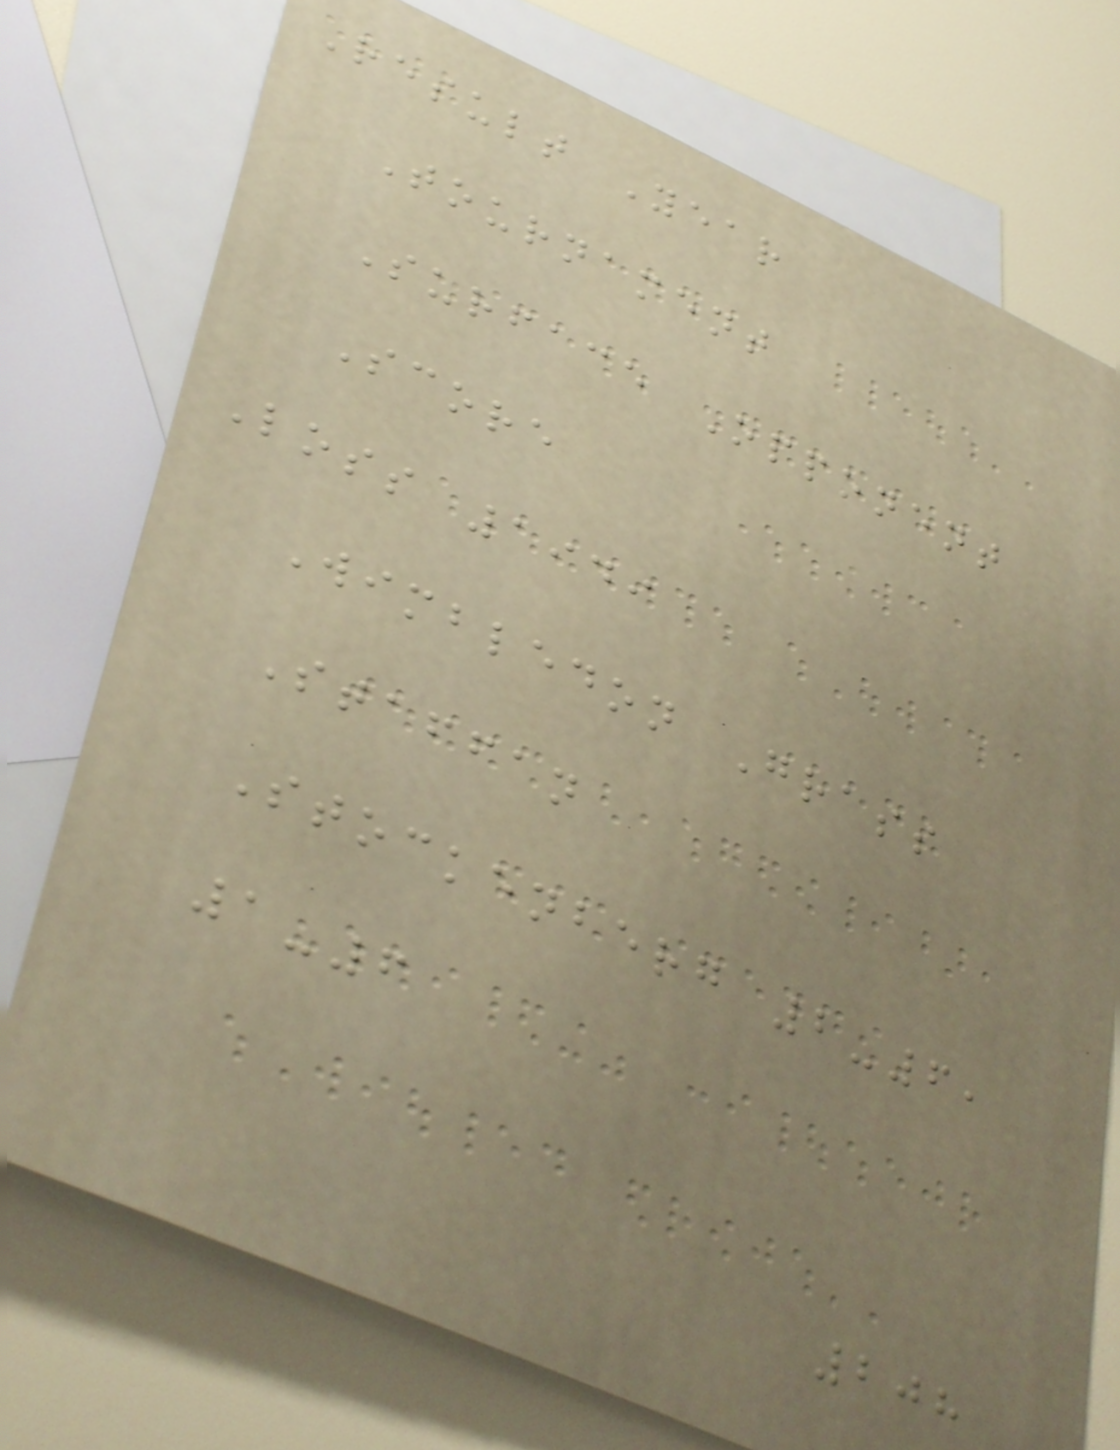Result Year
Tournament
Surface Opponent
Score
Loss 1949
Wimbledon Grass
Staffan
Stockenberg 2-6,
1-6
208
